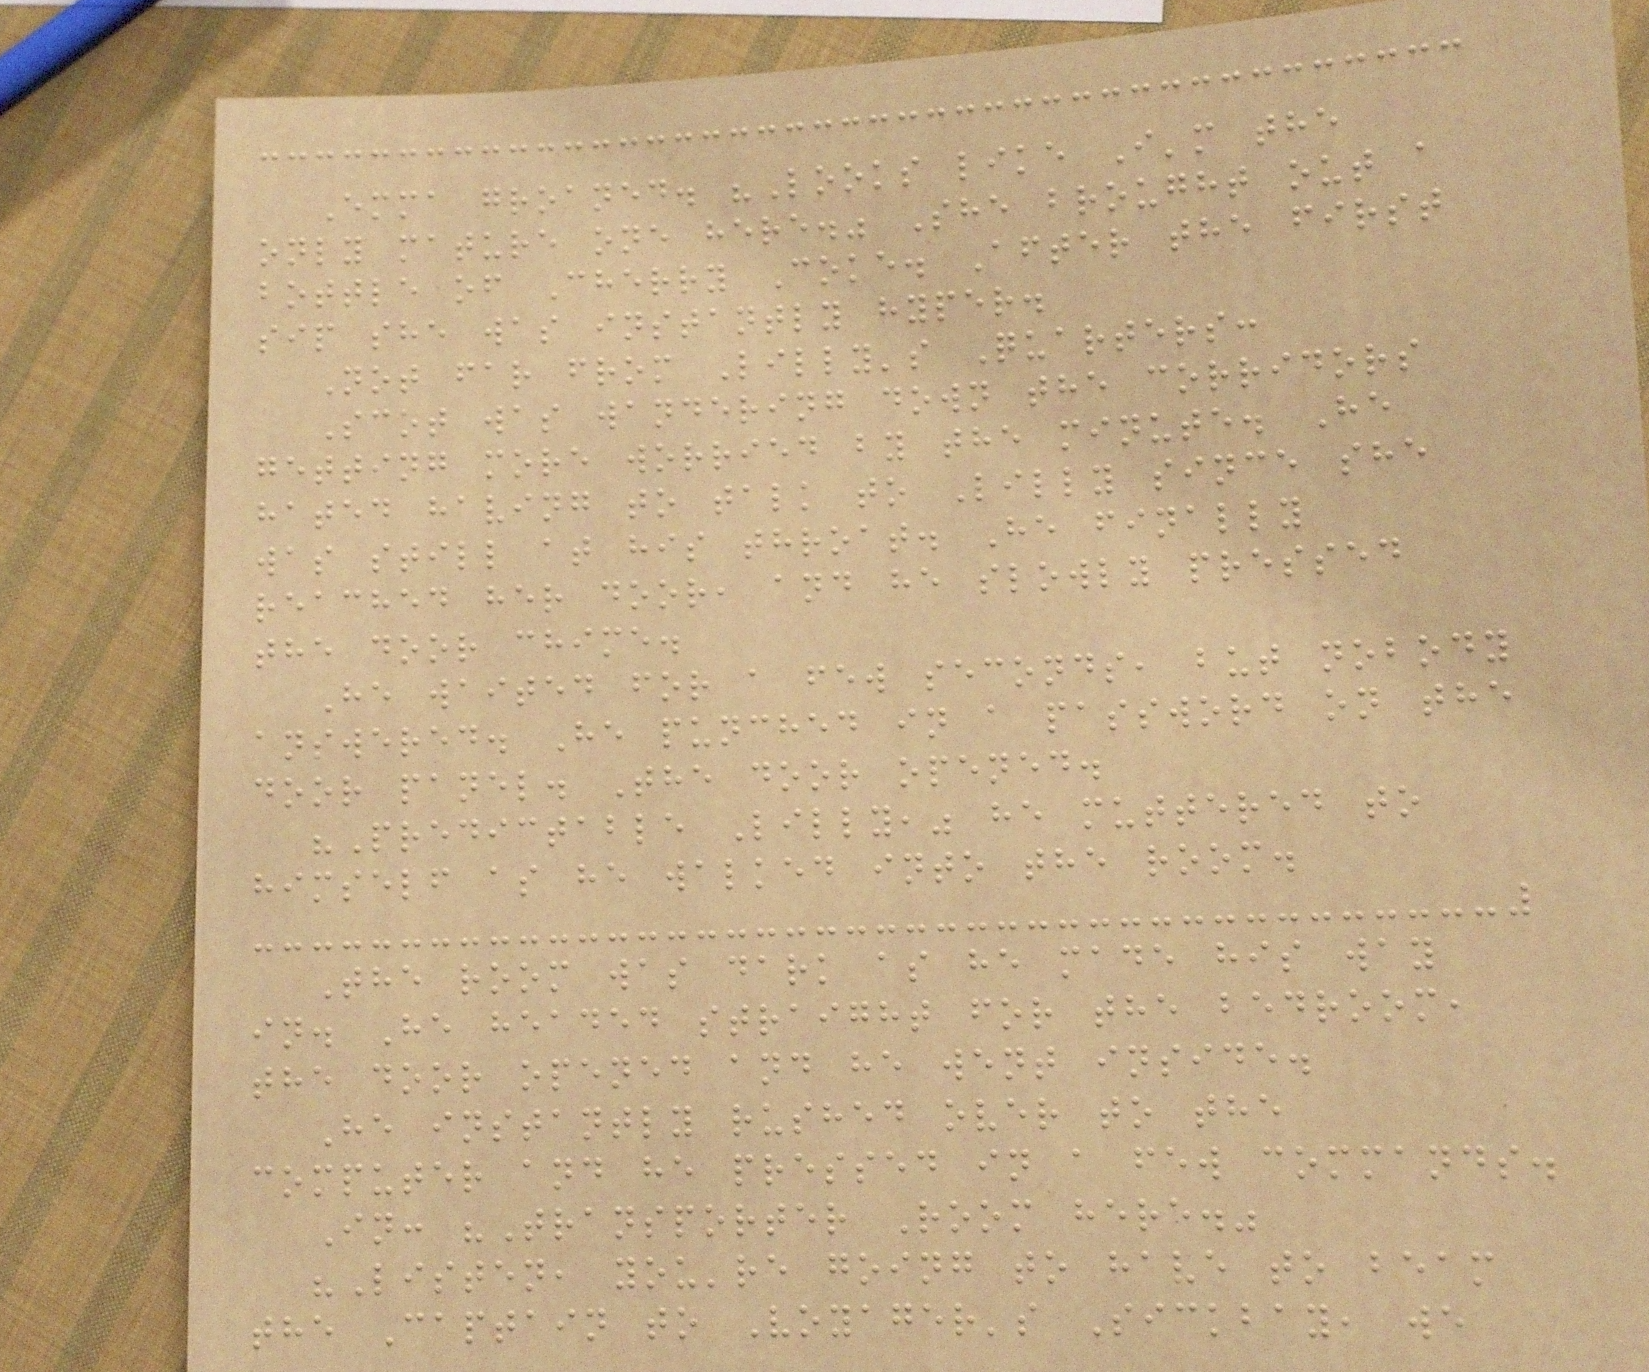Emma groaned. "Looks like I'm the
only mature one here." She brought out a
bottle of Cherry Coke. After the first
sip she was instantly hyper.
Not far from Lilly's Quarters:
Scot was wandering down the corridors
getting more worried by the minute. He
hated having to talk to Lilly since she
was still at his throat. He finally
reached her door, and he slowly pressed
the door chime.
He waited for a few seconds, but nobody
answered. He punched in a password on the
door panel. The door opened.
"Predictable Lilly," he muttered to
himself as he walked into the room.
The room was dark as he made his way
in. He headed straight for the bedroom,
the door opened and he went inside.
He instantly rushed over to the
computer and he pressed in a few commands.
In: "Transporter Room here."
"Listen, you're going to have to beam
the Captain to Voyager's Sickbay, we
